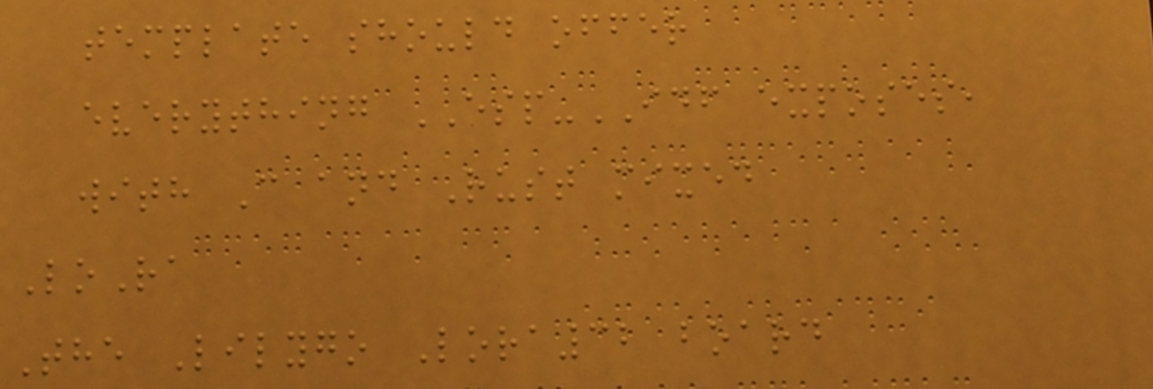template should offer
everything ESP-IDF exposes,
with C and Rust mixed
LoRa
The Lilygo Lora32 board
